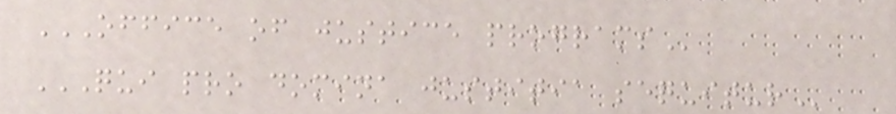OFFICE OF JUSTICE PROGRAMS
QUI PRO DOMINA JUSTITIA SEQUITUR
